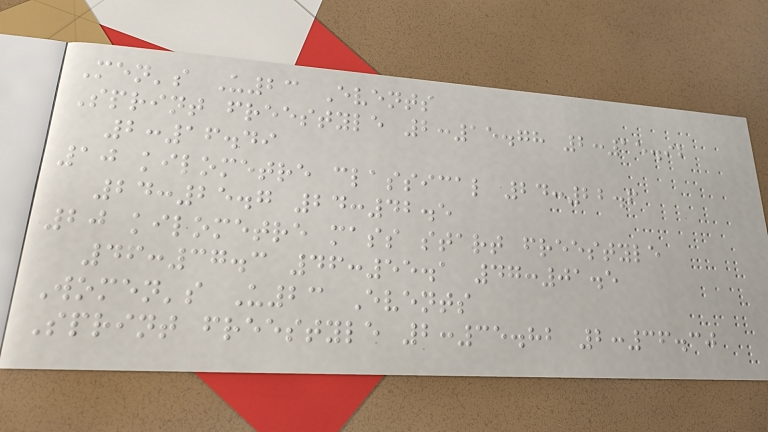Men's U23 Events
Sprint freestyle 2:15.78 2:15.92
2:16.49
10 kilometre classical 24:22.6
24:25.7 24:42.5
20 kilometre mass start freestyle
46:37.3 46:55.1 47:01.5
Women's U23 Events
Sprint freestyle 2:35.82 2:36.30
